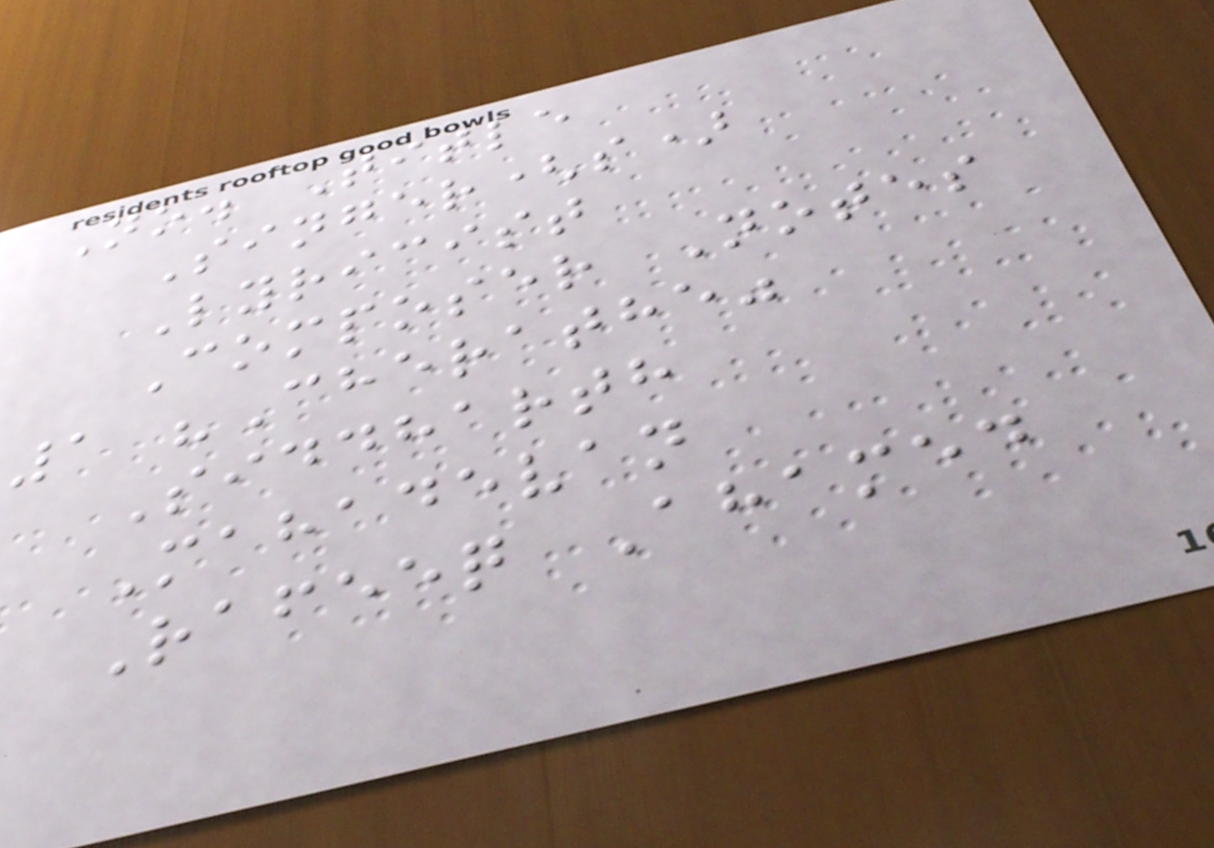No. Title
Singer(s)
Lyricist
Composer Notes
1 "Cherathe"
Siddharth
Mahadevan
Rafeeq Ahamed
